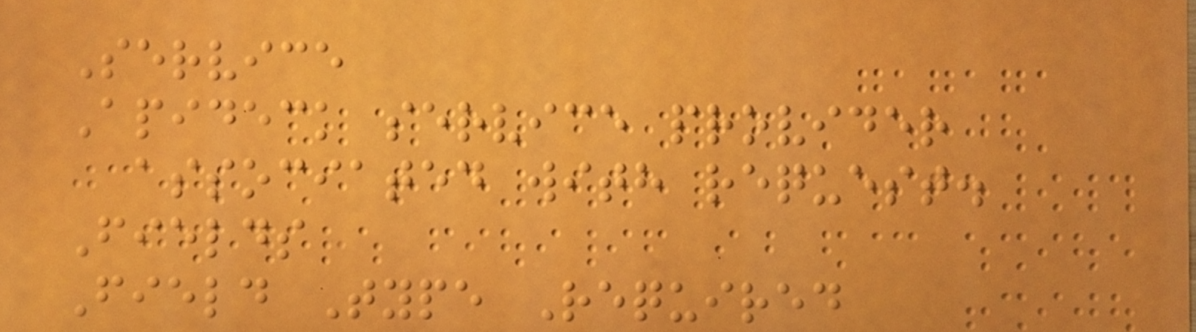Service
Apideck service provider
associated with request.
Fields
Field Type Required
